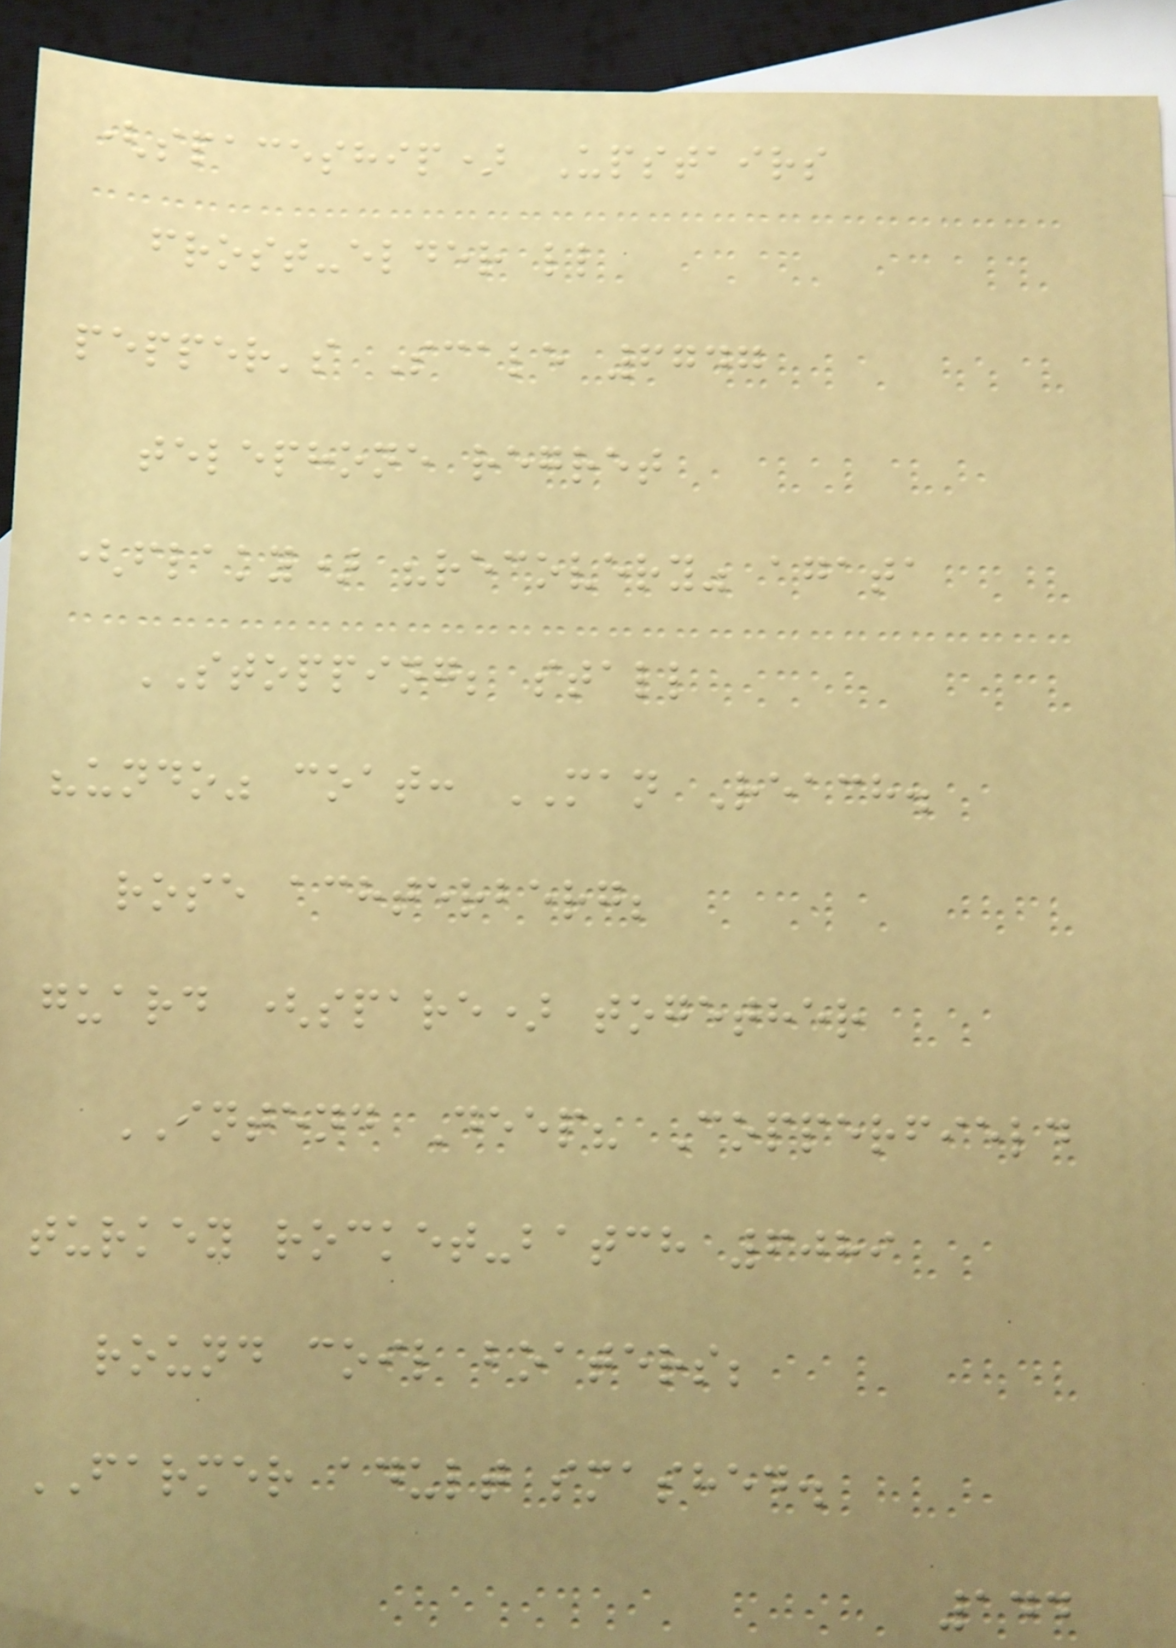(spaceship) Upstairs
frost-elder ll
pepper's Scale 6747
telephone regret
(flaky) "recovery" agata
STOPPING; stall
"undo" coat: MAN Reach.
rose achterberg;
guard (spare) together
INTEND Deep? Copperfield
turkey rocket-batch 6089
round coil boaters;
FARMER adult smashed.
144
